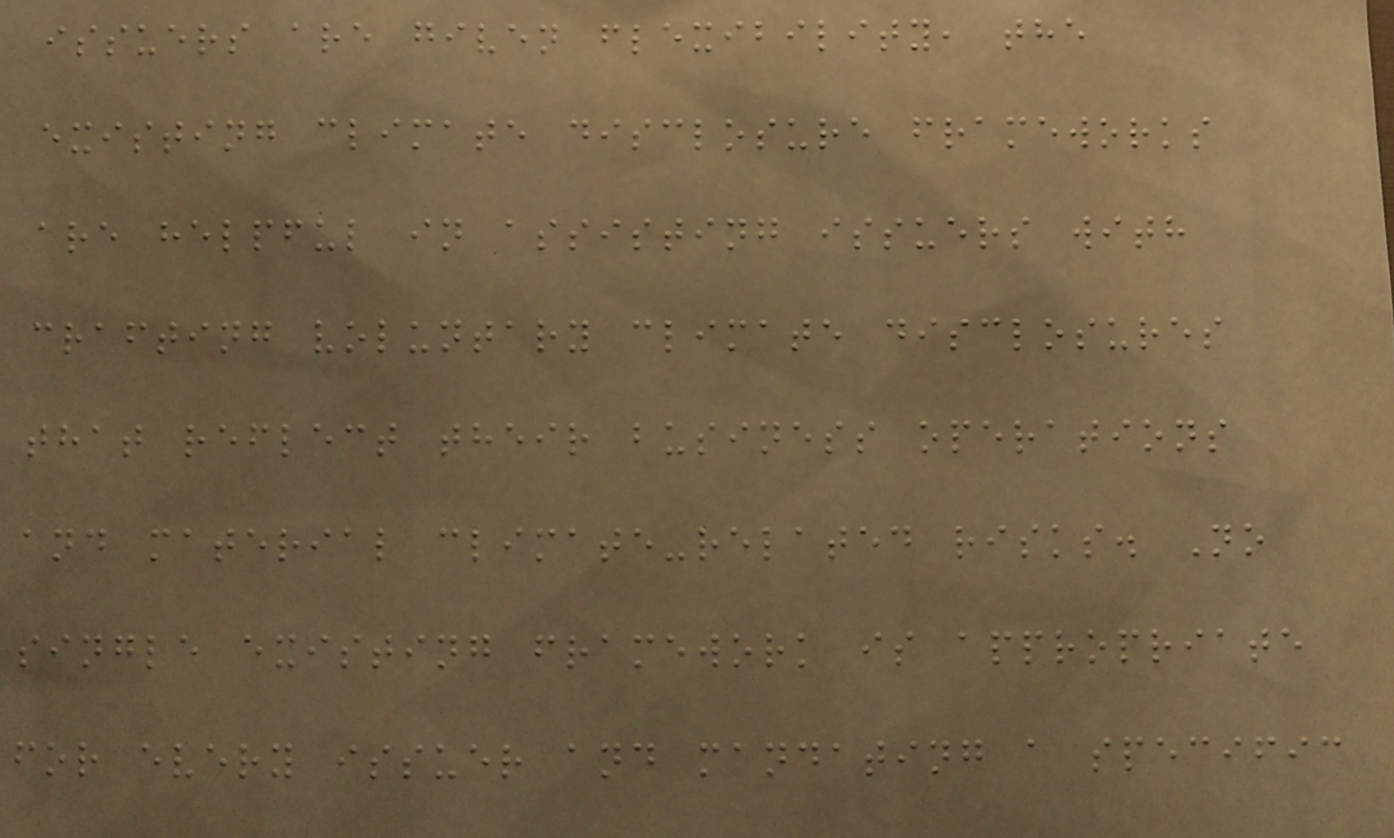issuers are given flexibility, the
existing climate disclosure frameworks
are helpful in assisting issuers with
crafting voluntary climate disclosures
that reflect their business operations
and material climate-related risks. No
single existing framework is appropriate
for every issuer and mandating a specific
